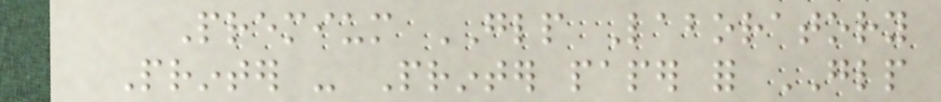Premium GLP Laboratory
Printer - Printer paper for GLP
